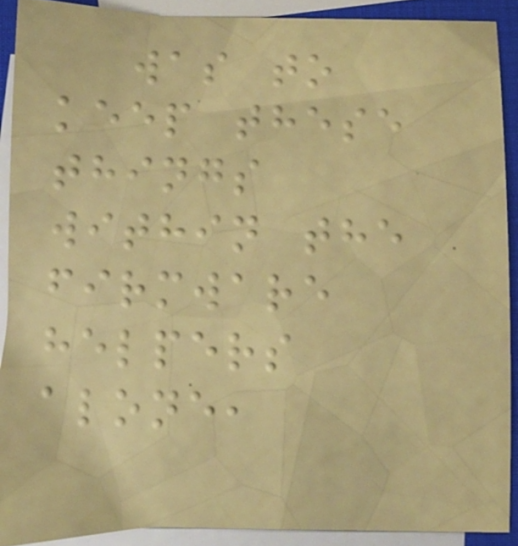was to
keep these
things
within the
firmware
helpers
alone,
